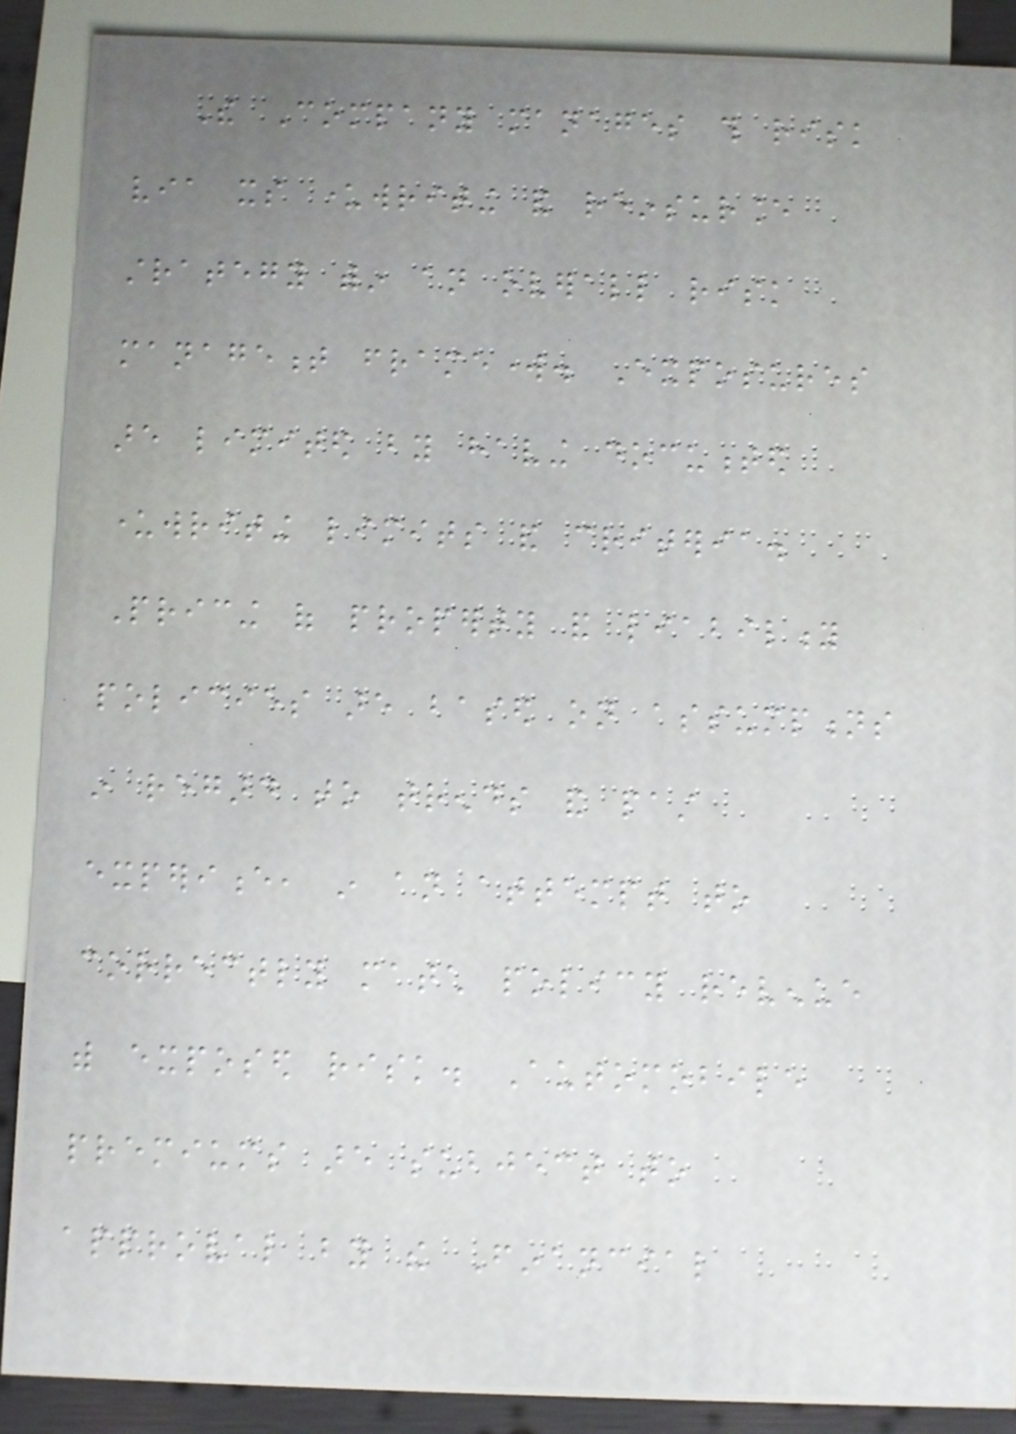The Company manages this risk
via its underwriting and reinsurance
strategy within an overall risk
management framework. Exposures
are limited by having documented
underwriting limits and criteria.
Pricing of property and liability
policies are based on assumptions
in regard to trends and past
experience, in an attempt to
correctly match policy revenue
with exposed risk. Automobile
premiums are subject to
approval by the Financial
